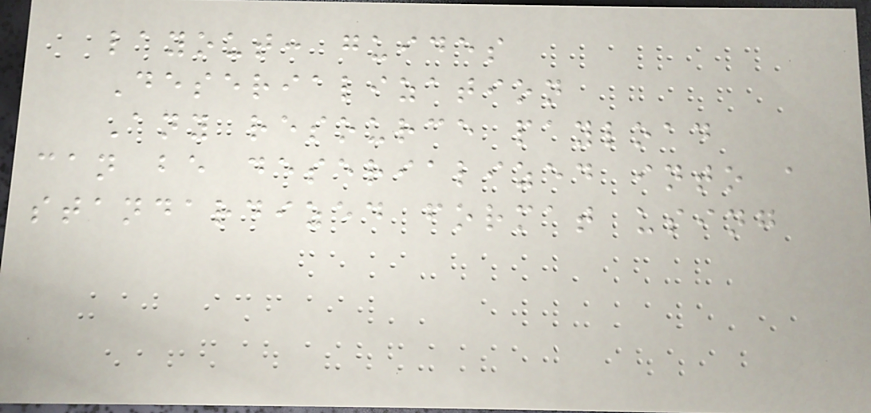layout: guides
Deserialization
Any resource payload
can be deserialized into a
standardized format using
